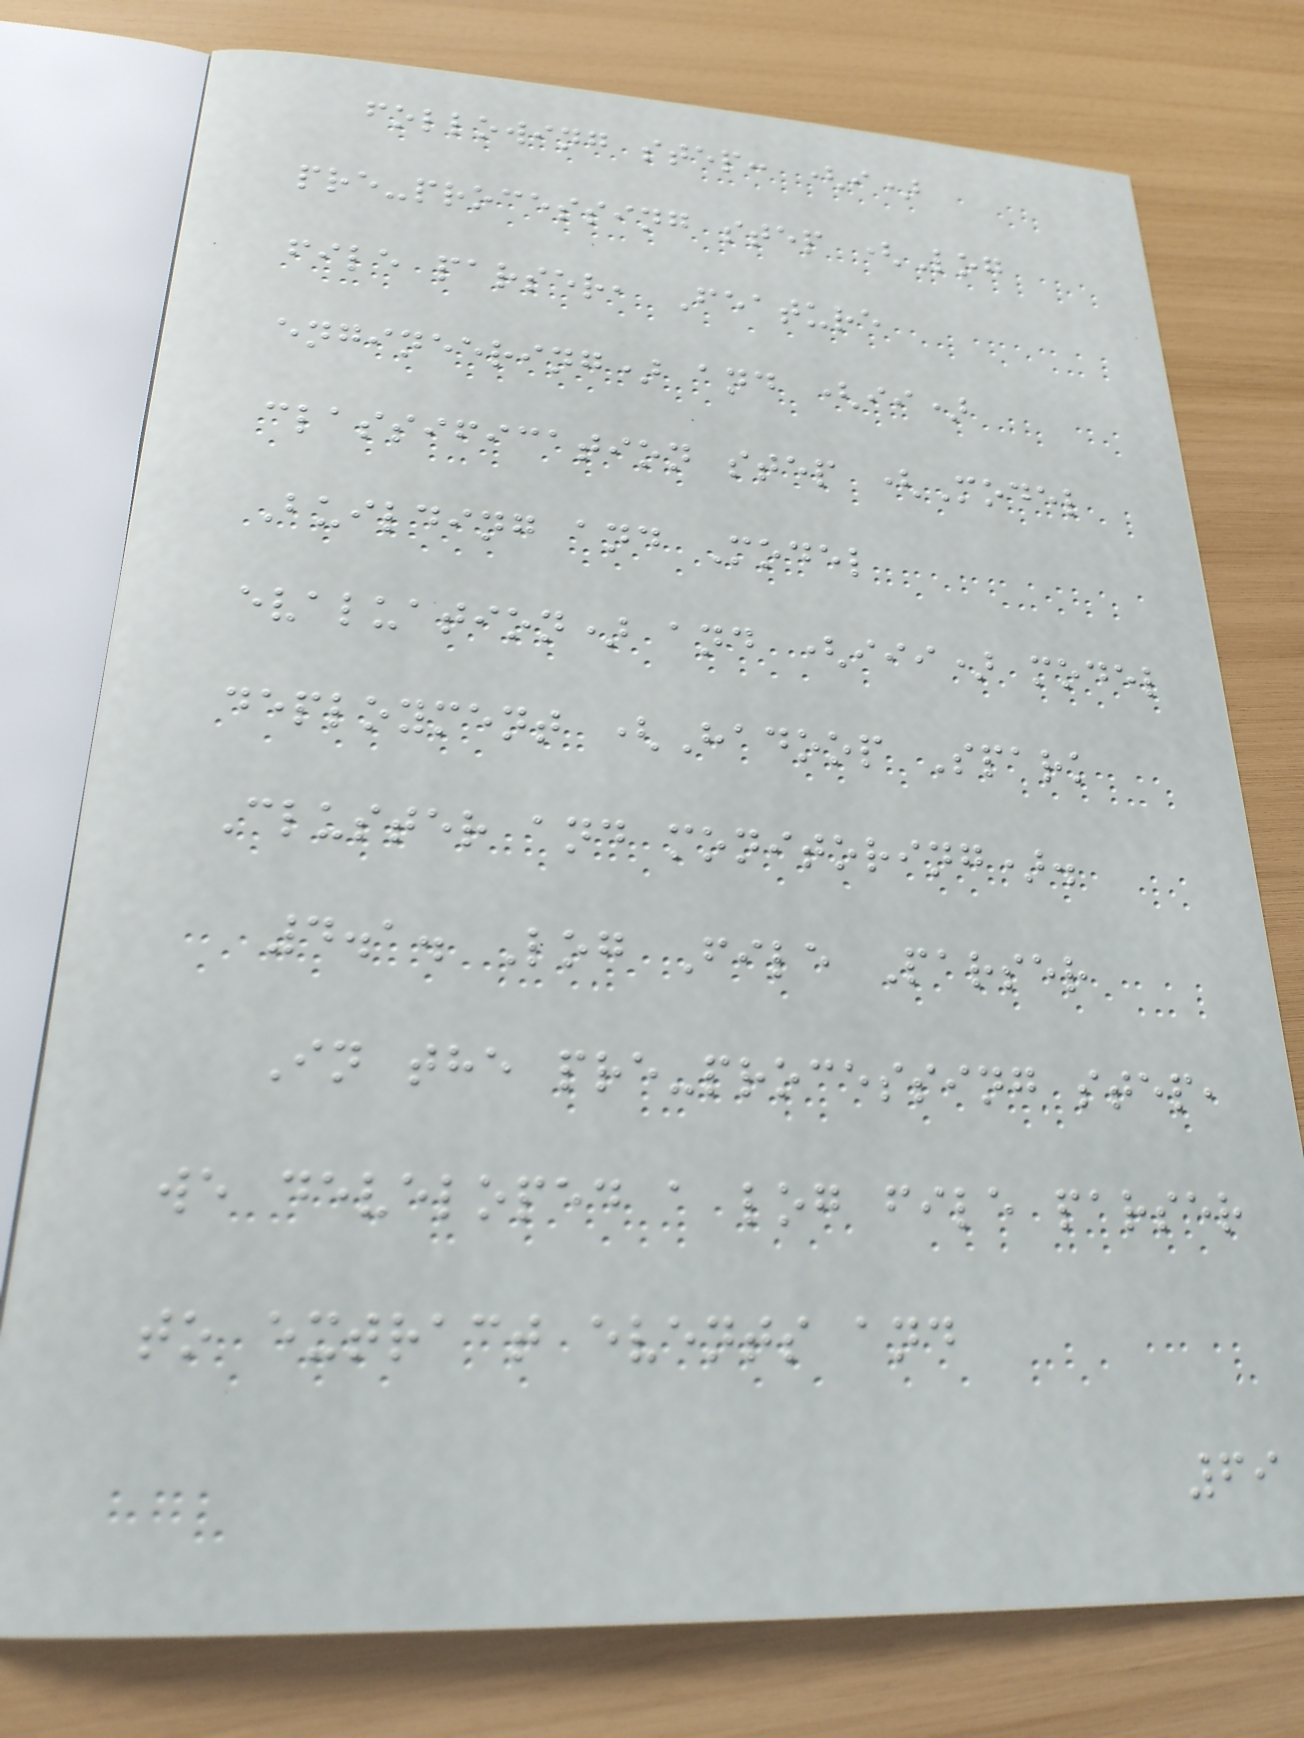following step: (i)
pre-processing step (Log
file parser, Feature
engineering) and (ii)
classification step (Model
Building and Model
evaluation) and (iii) model
deployment (Hadoop Spark
Cluster and monitoring).
4.1. Log File Parser
In the pre-processing step,
we developed a log file parser
to extract events and
69
